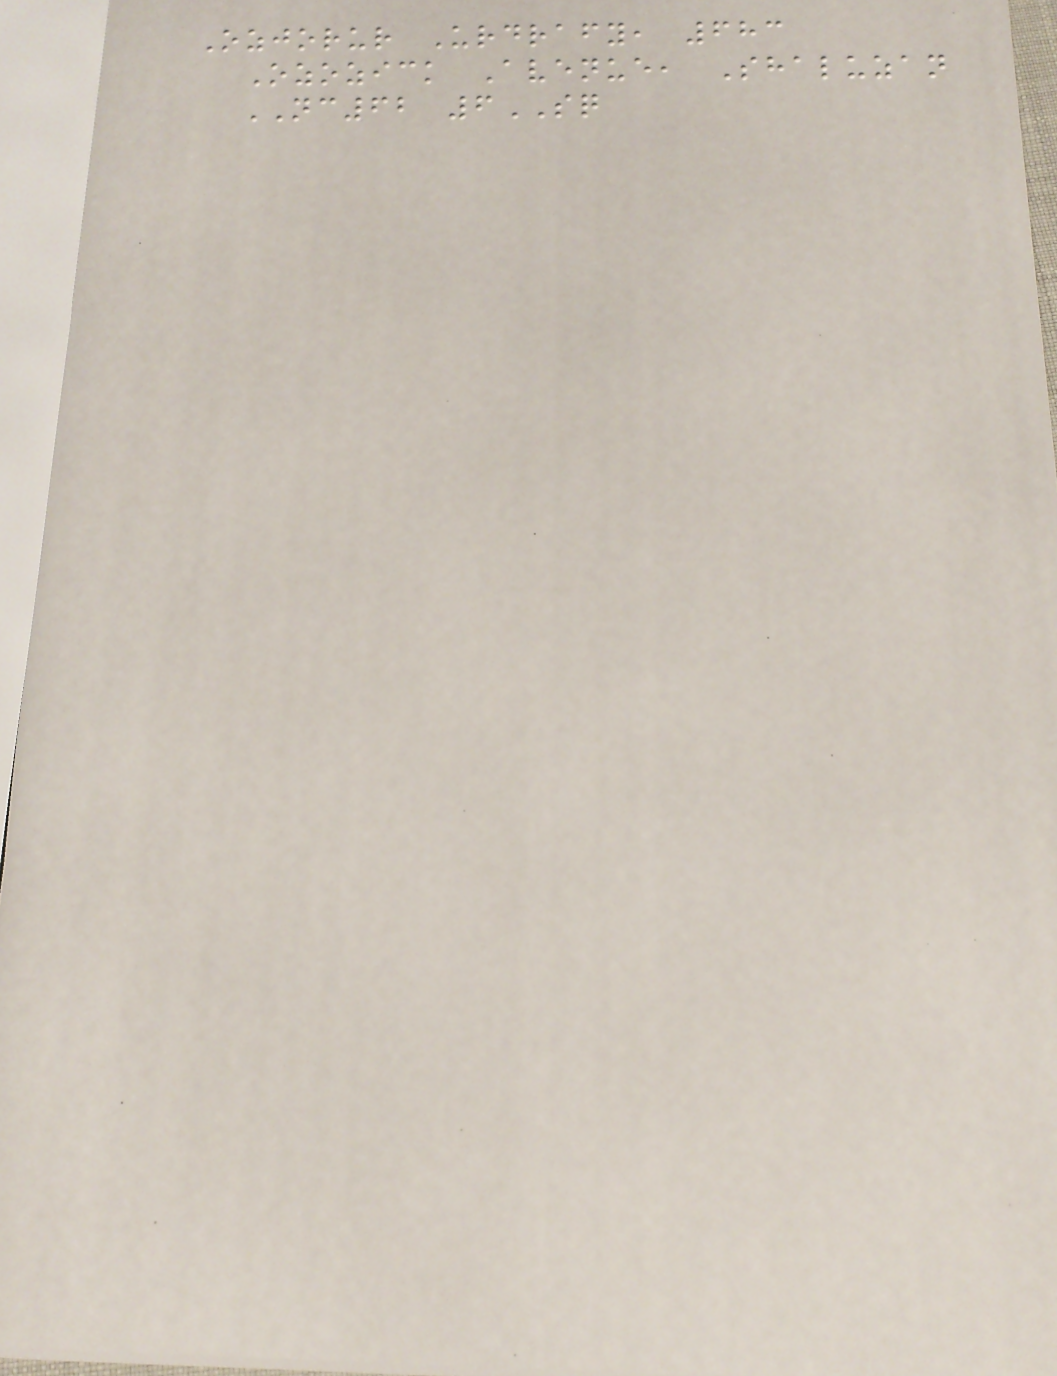Ozjorur Urdrafy, 683
Ozozick Avenue, Shaluzan
NC62 6SQ
